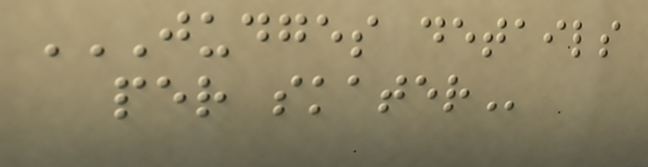JUDGES DETAILS
PER SKATER
